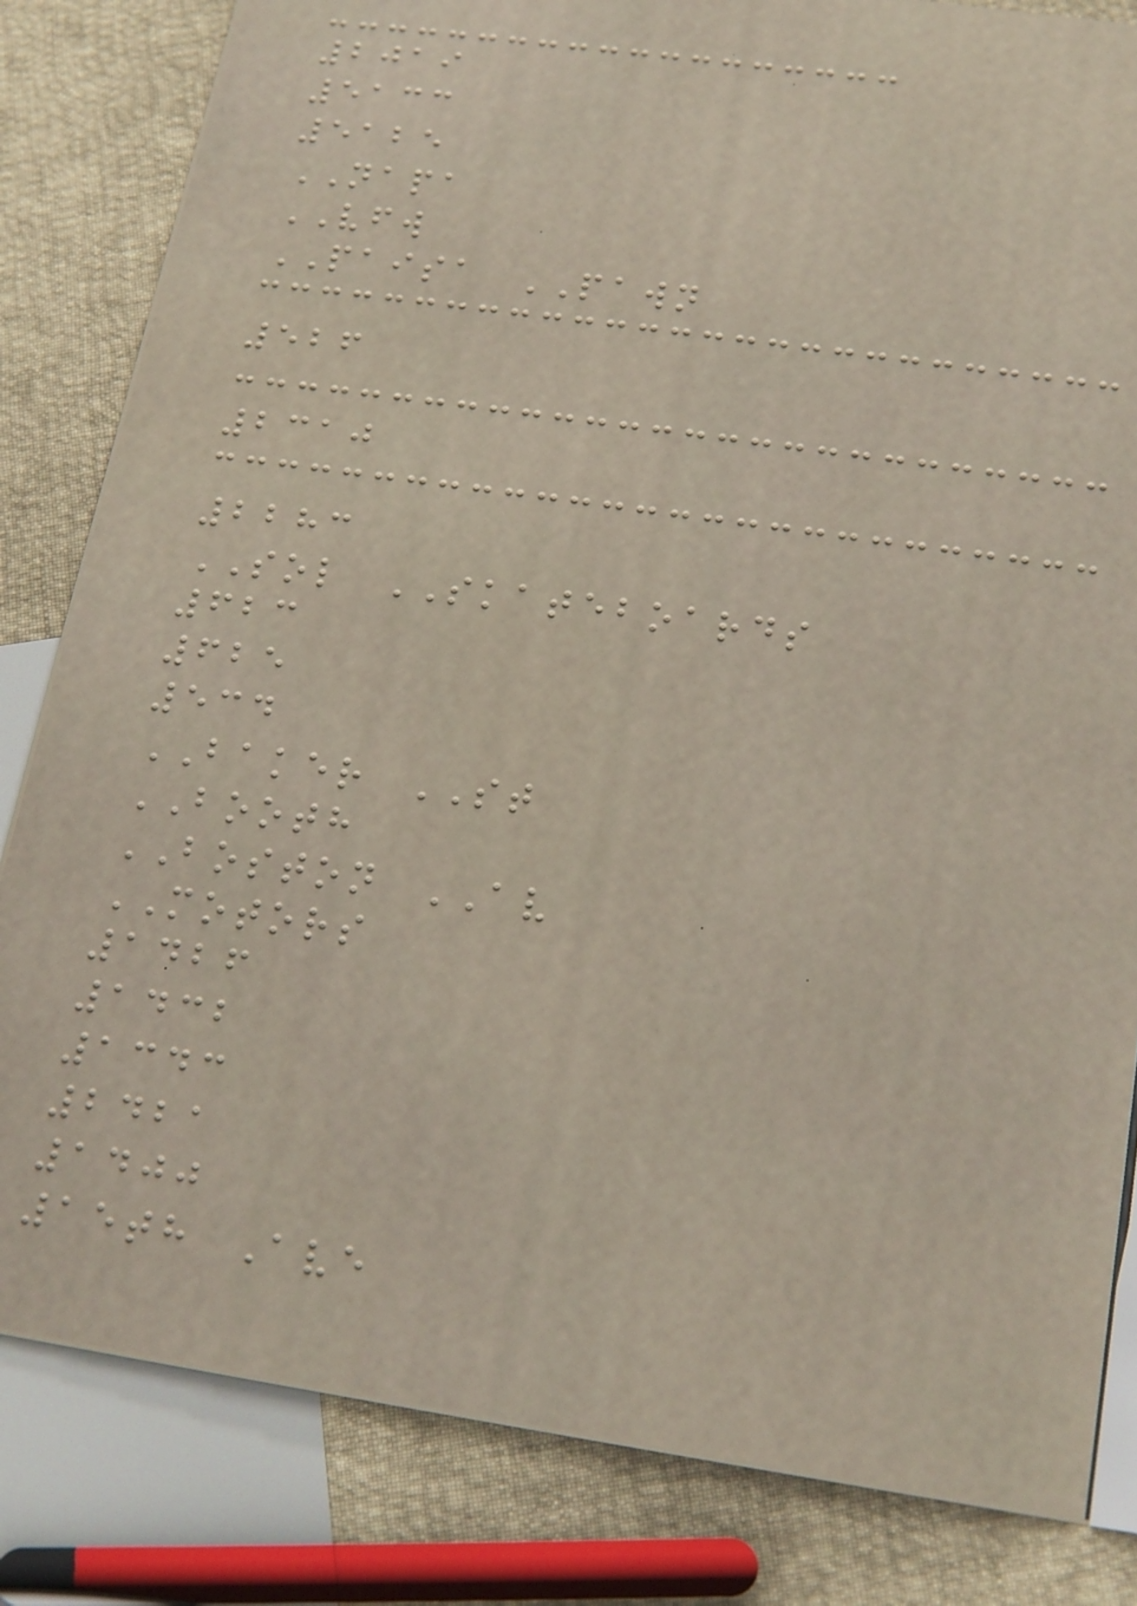2019
5133
5125
NAPA
VFW
PAISA PAWN
526
2310
2283
SOL SKATEBOARDS
623
625
534
BAKER ST
BOOTH
BOSTON AV
MOTORS
1426
1432
1343
2421
1400
15th Ave
